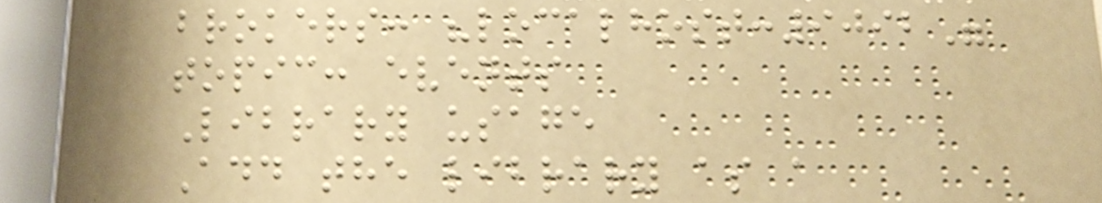brokers: "localhost:9092"
topic: events
Library usage
Add the library as a
